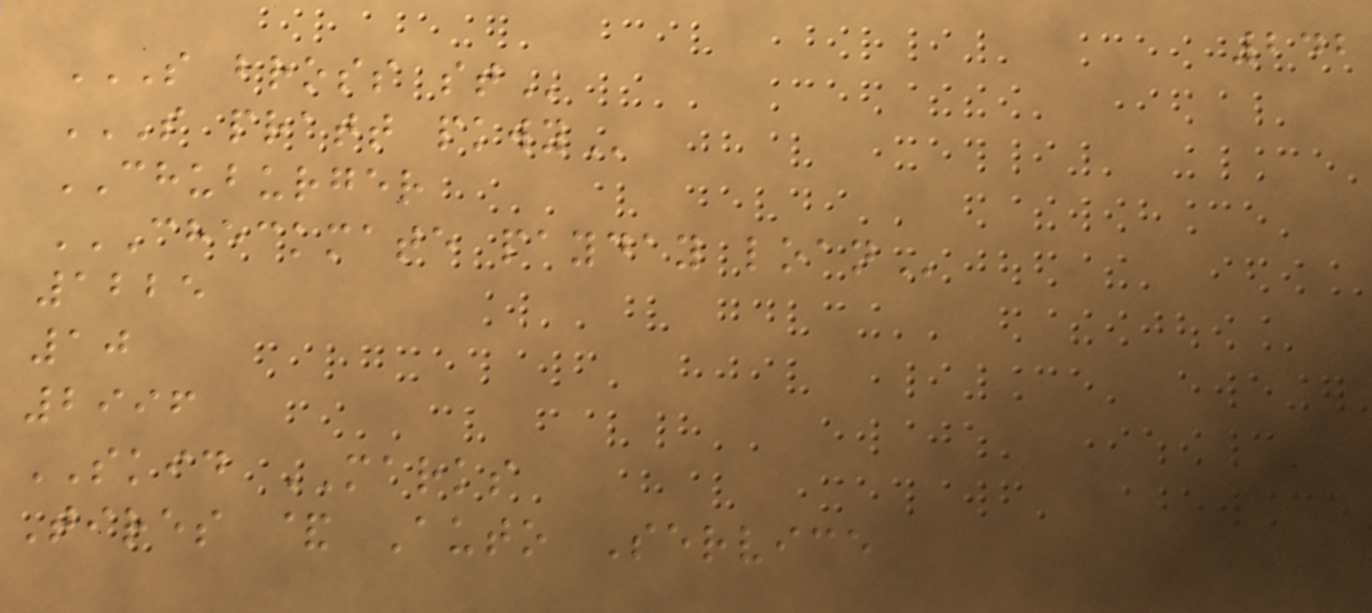242
S BROSS ST
S PRATT PKWY
CHUBURGER
CHECKMATE PAYDAY LOAN
1225
10
2996
SKID MARKS
Tires & Auto Service
